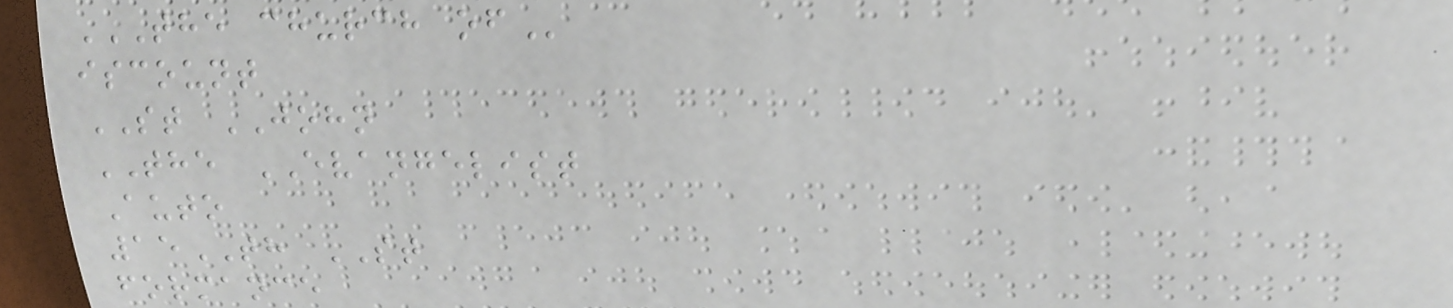THE CHURCH OF
iscount
ST JOHN
THE EVANGELIST
Auto
15TH ST
formance
